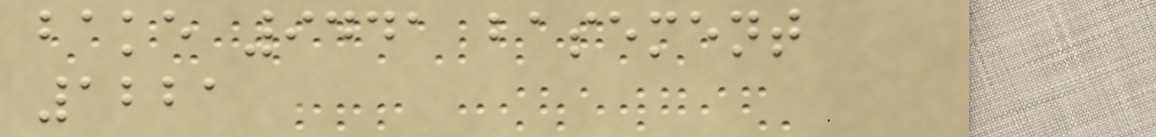bake 9441 basement
1221
